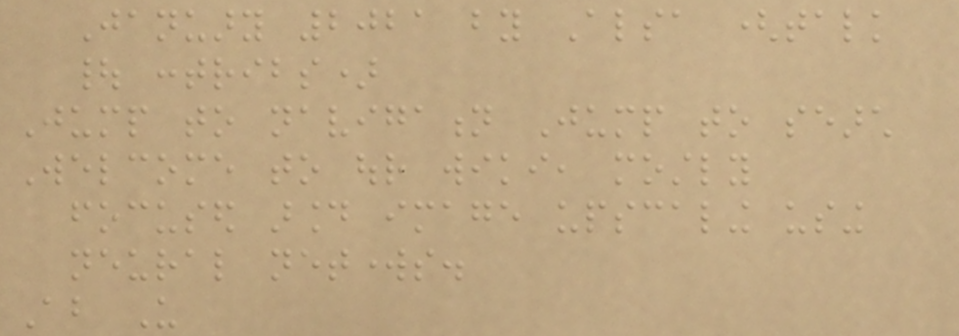January 2021 by Alsa (talk
| contribs)
Jump to navigation Jump to search
Welcome to our wiki, mostly
focused around image upscaling using
neural networks.
About Us
